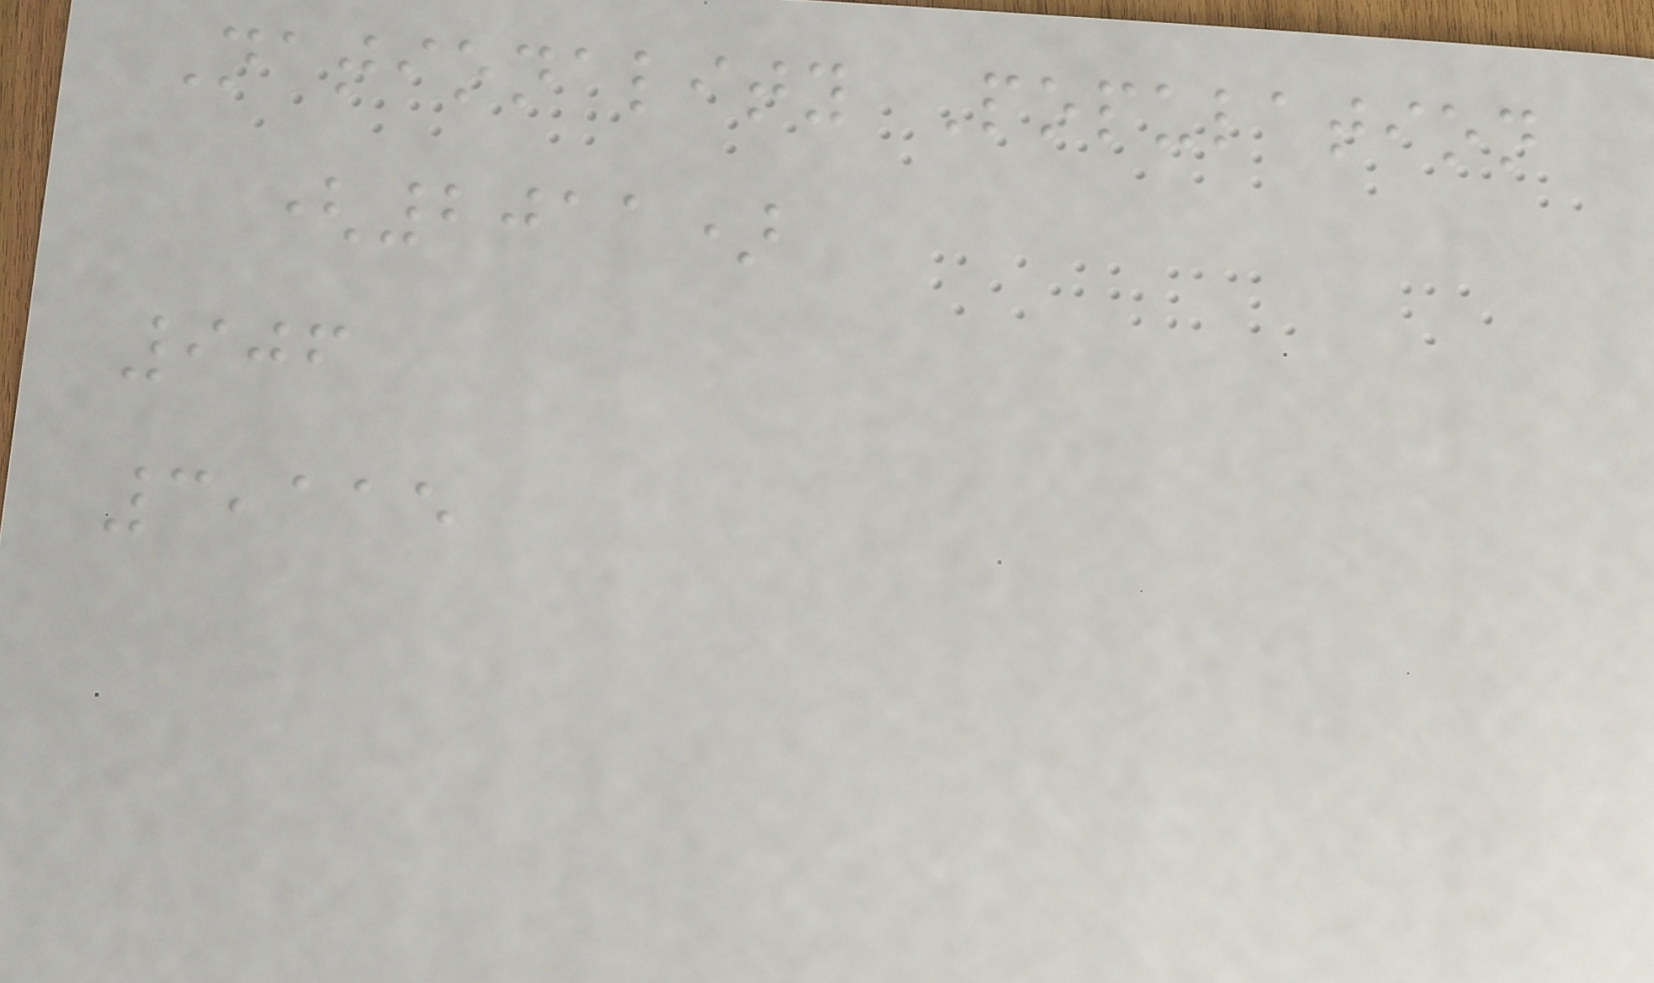Nationality Population
(2011)
906
3,115
